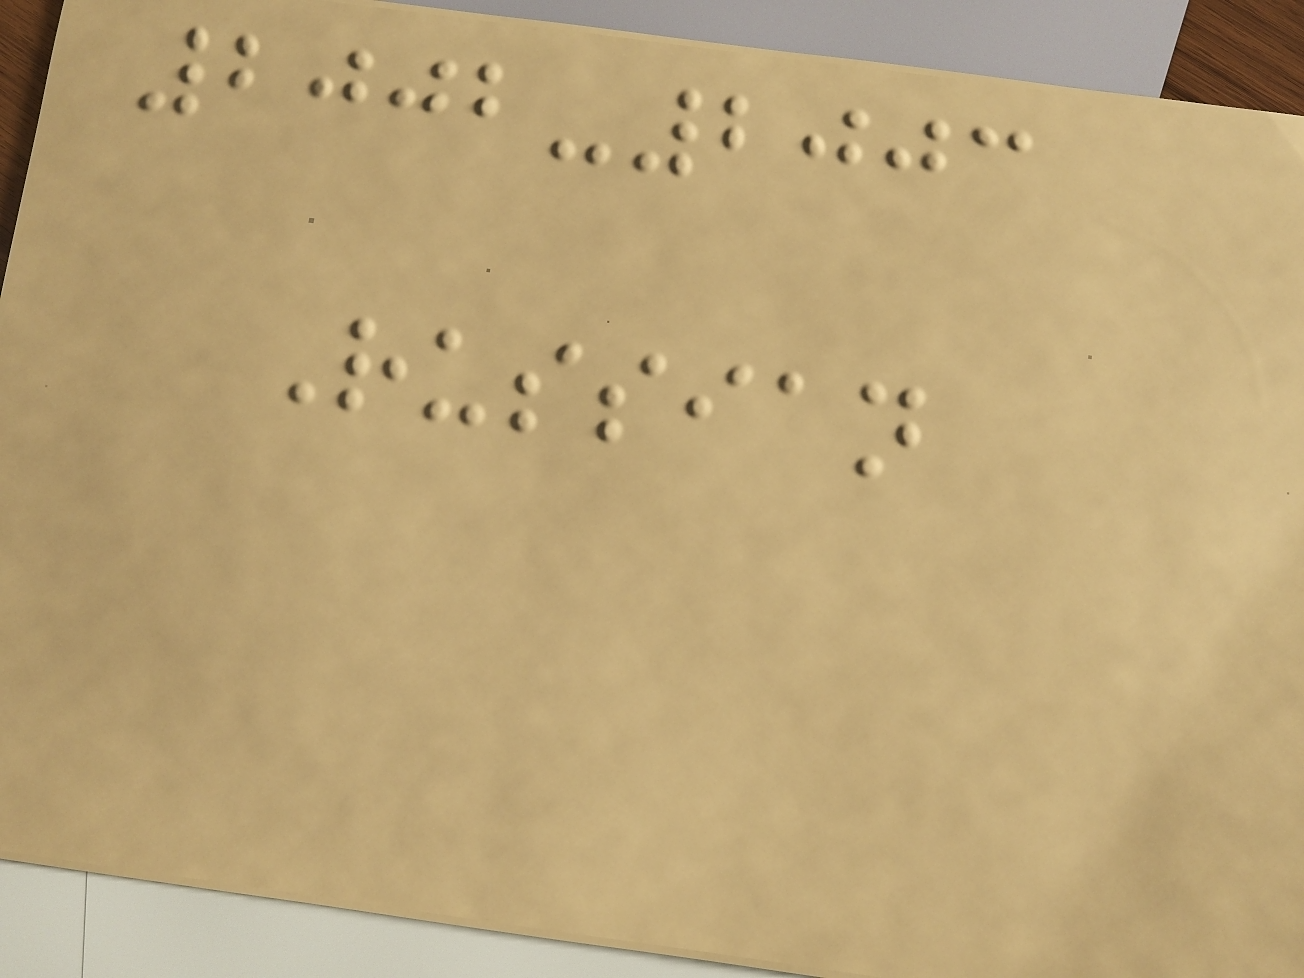2002-2003
Russian
